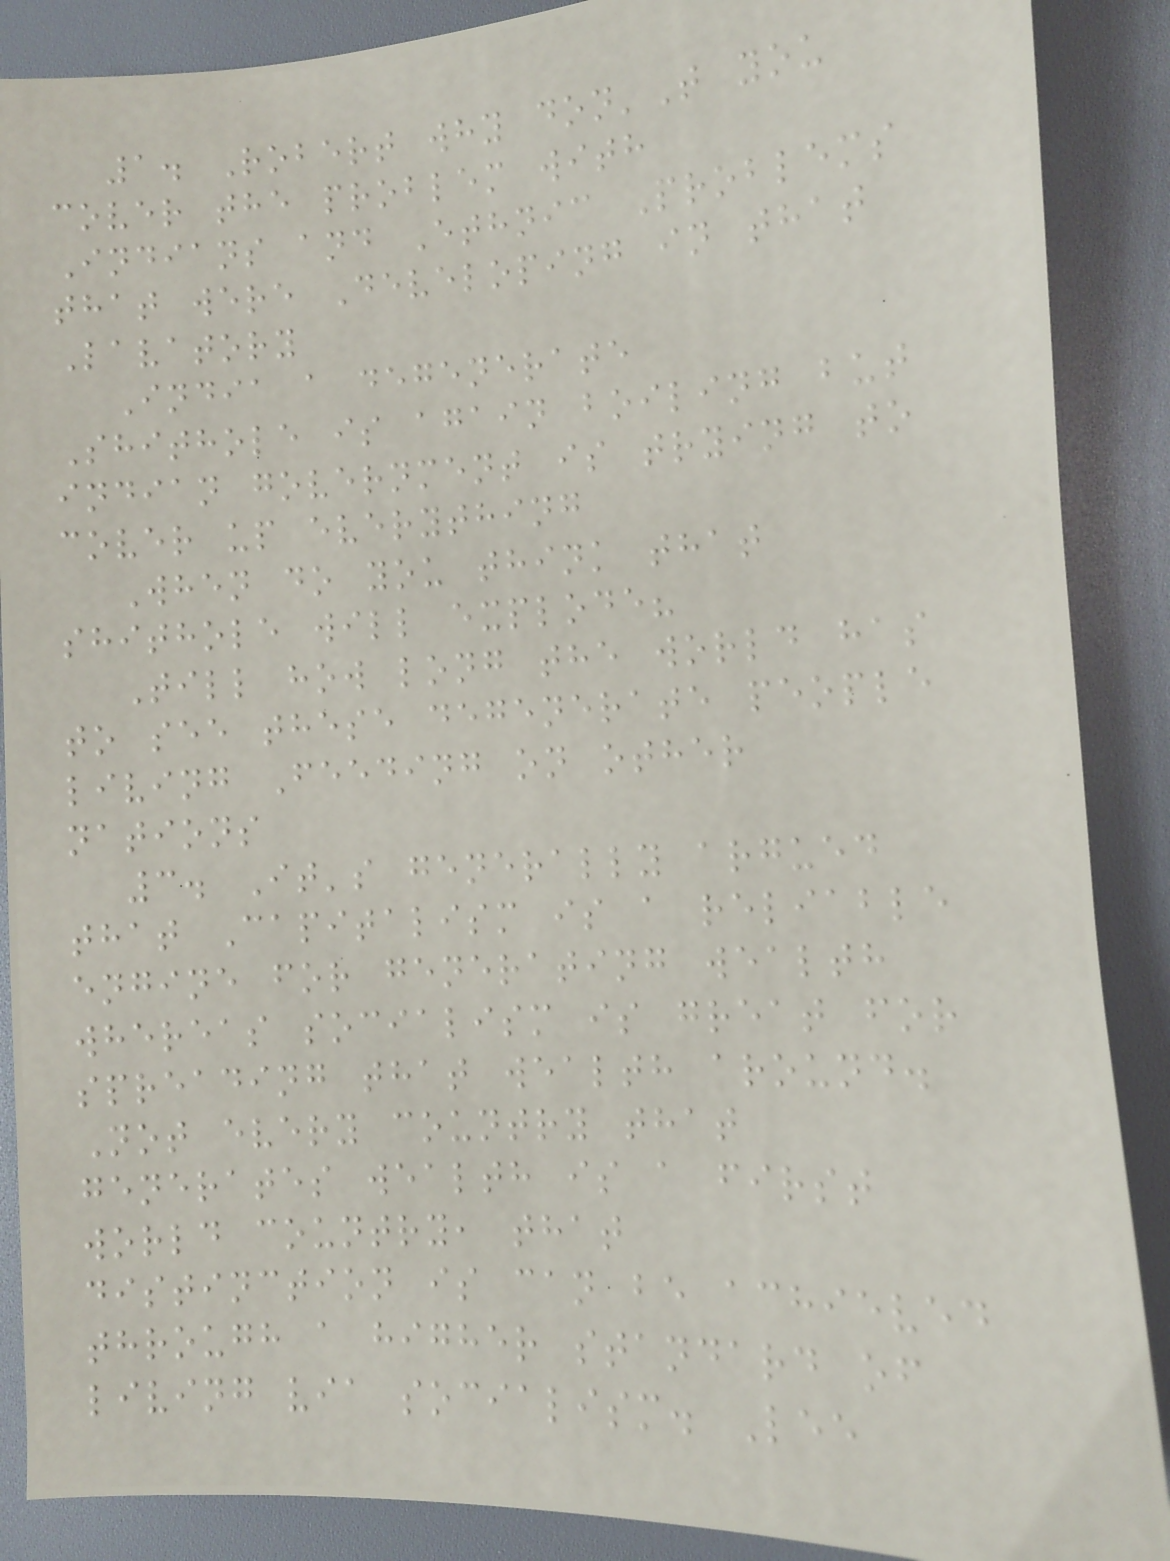1. Robert why don'T you
cover the problem with
Indians and Ethnic Problems
that were Developing in that
Lavatory
India a degenerate
Shithole is again boiling but
indian government is trying to
cover up everything
When do you think that
shithole will explode?
Till how long the world has
to see these degenerate people
living Feeding on other
nations
3. It's generally argued
that Capitalism is a reliable
engine for generating wealth
whereas socialism is great for
spreading that wealth around.
Not every country that
generates wealth is a first
world country, that
distinction is can be achieved
through a higher standard of
living via socialism. Lee
